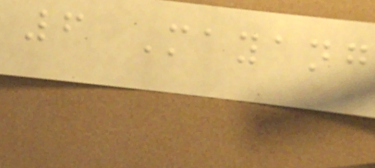6 Mayang
